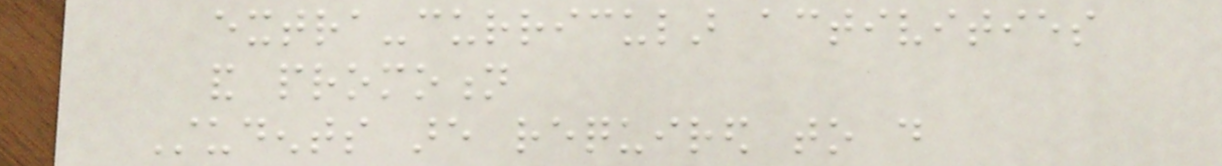extra-curricular activities
and promotion
Students are required to do
